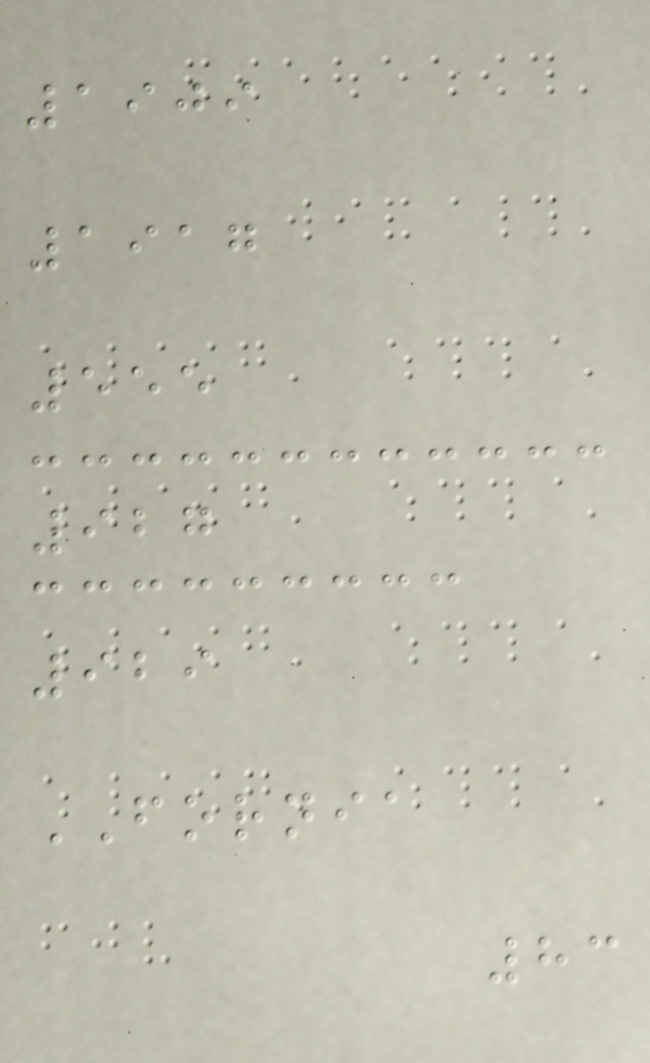1909
1917
555
927
929
FORNIA
83
